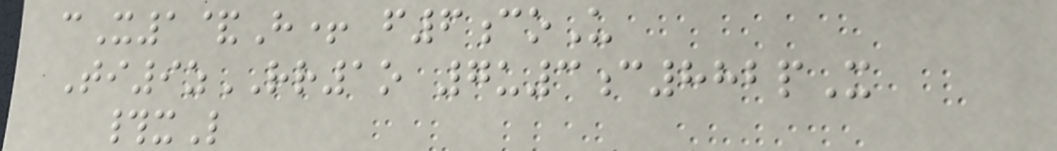cX1&H+ f6coU
Ti9zRR1o 7u3c882pX
#xL
